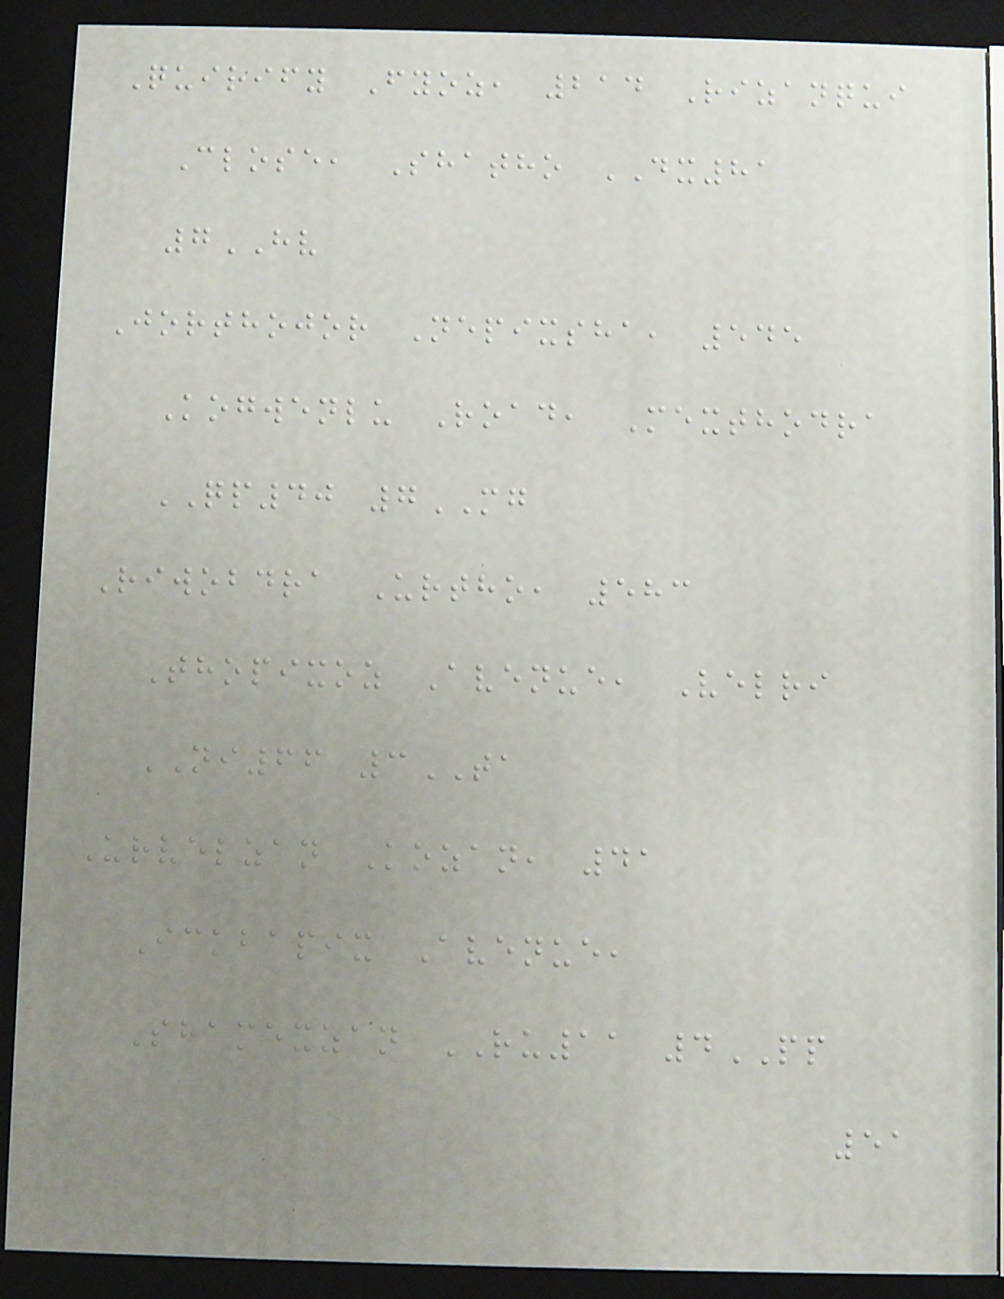Quirify Fyoz, 214 Rizanqui
Close, Shatho DX81
7HV
Jorthojor Nepixsha, 545
Kogwenlu Road, Mexthodra
QP40 7MG
Riwobdra Urtho, 583
Thopixoz Avenue, Velri
NI66 3TA
Urvelzan Kozan, 41
Ickbapix Avenue,
Shamexzan RU11 4PP
51
